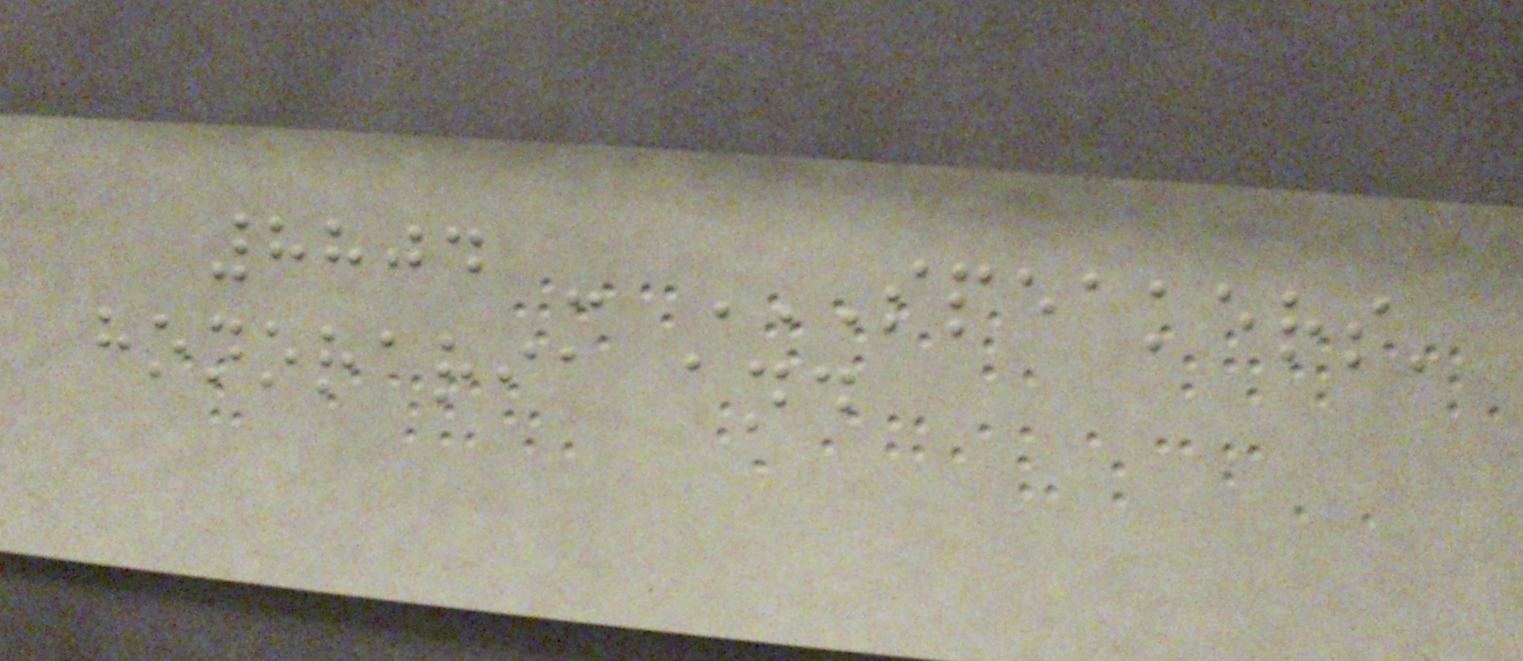8804 - SPEAKERS'
HONORARIA AND
